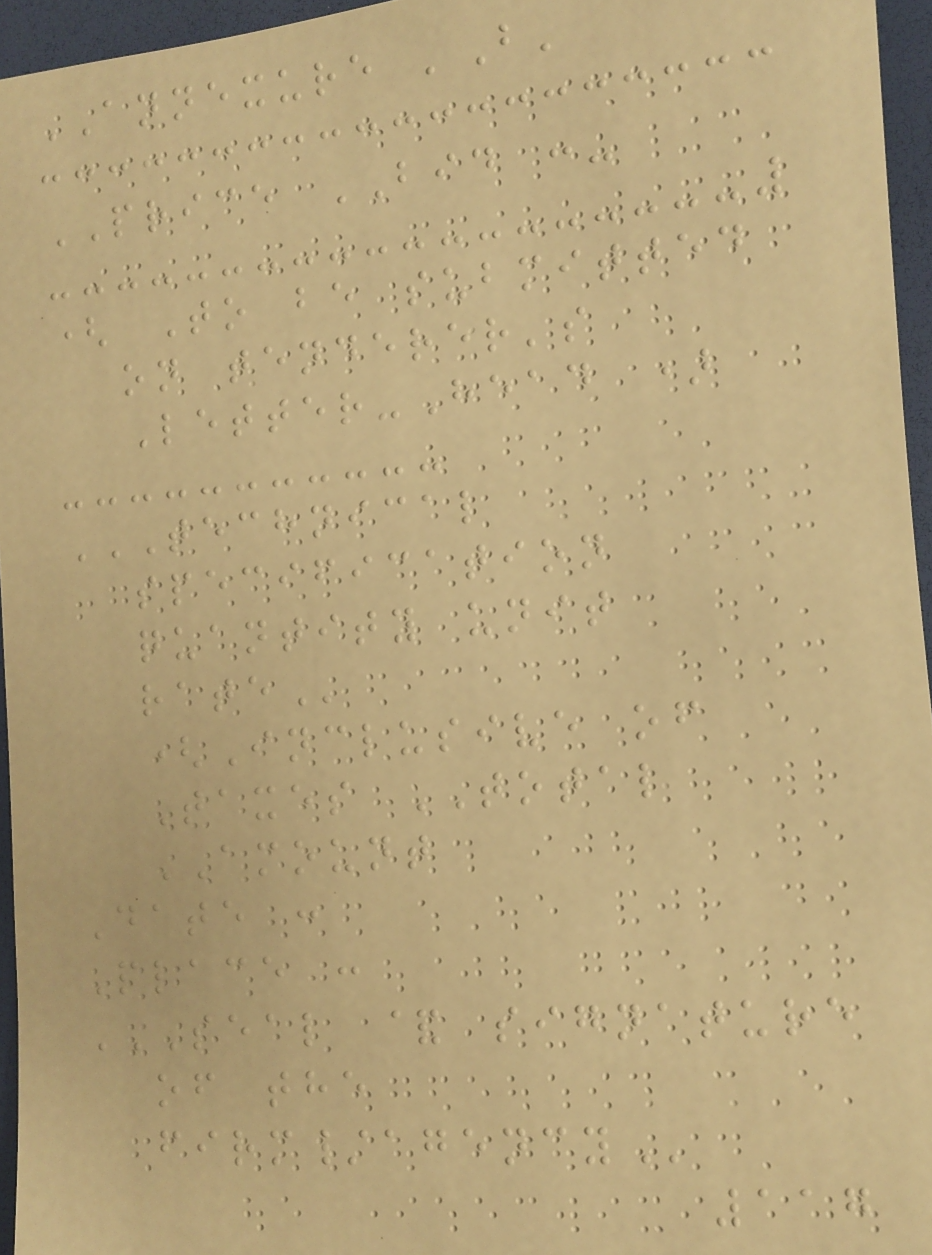ANNEXURE 'B'
PRICE BID :-
( To be submitted
on tenderer's
Letter-Head )
TECHNICAL
SPECIFICATION
QUANTITY UNIT
RATE
(Inclusive of
Taxes TOTAL
AMOUNT
Date :
Place :
SEAL & SIGNATURE
OF THE
FIRM/AGENCY
117
